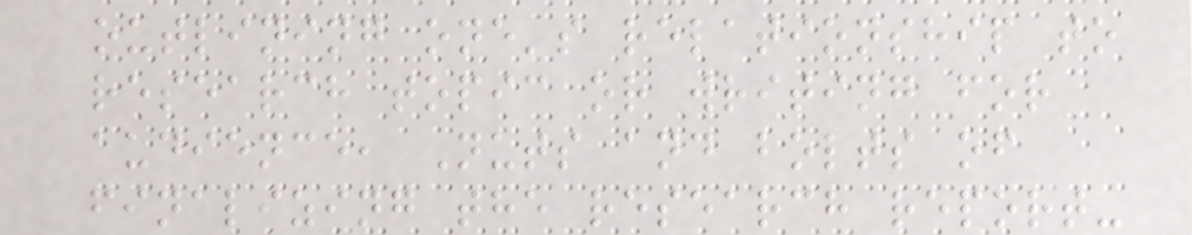outlining one's relationship to
research topic or writing for
audience, Nuts and bolts of
finalizing the research report-
